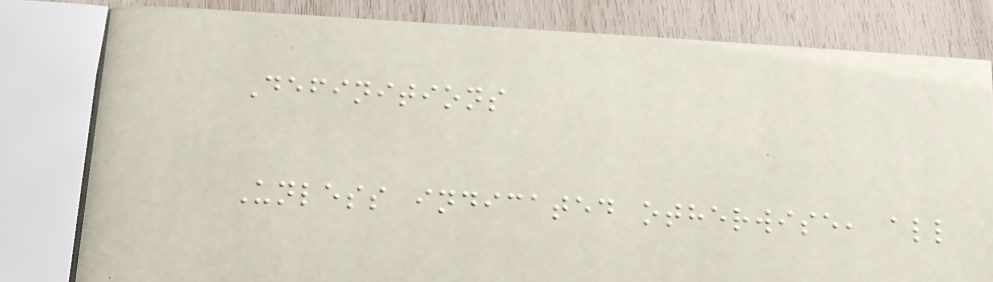Definitions
Unless indicated otherwise, all
